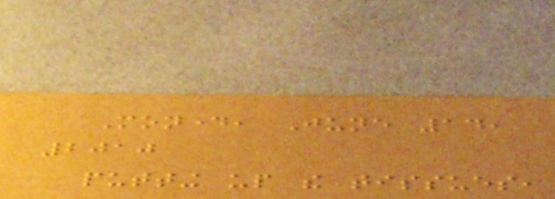Monday, June 14,
2010
putting up the tissues,
